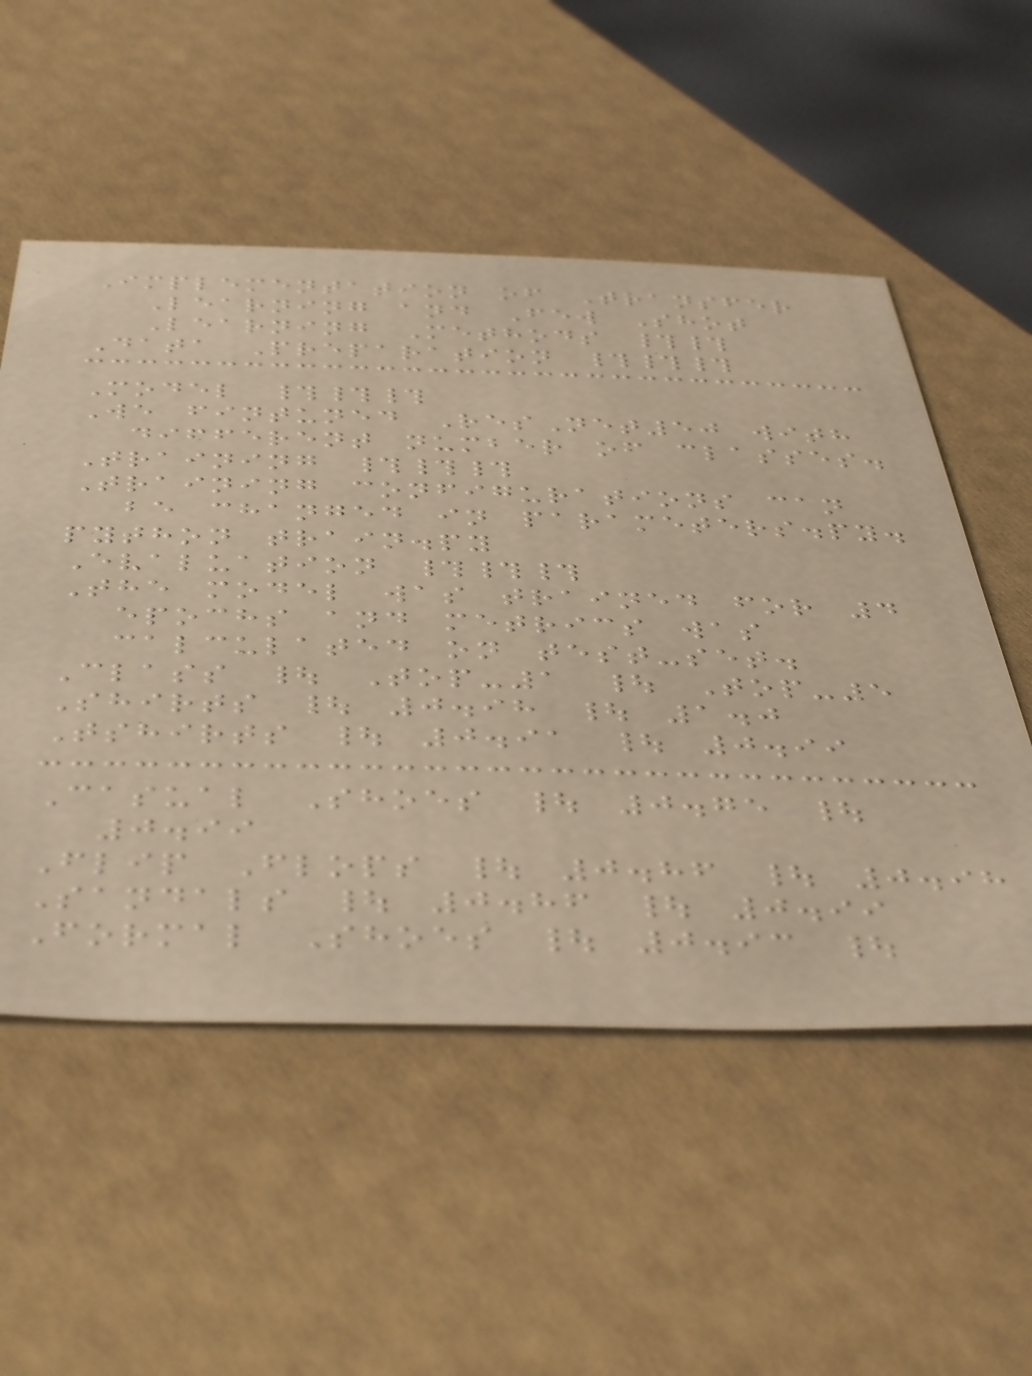Implementation of Transfer
Learning and Few Shot
Learning Methods ##
Data Preparation ###
Model ###
We fintuned ResNet50 with
different number of classes.
Training ###
Training configurations can
be changed in parameters.py.
python train.py
Evaluation ###
The model was trained for 4
epochs and metrics was
calculated on test-set.
Class | Top-1 | Top-5
Shirts | 0.98 | 1.0
Tshirts | 0.91 | 0.99
Casual Shoes | 0.75 |
0.99
Flip Flops | 0.86 | 0.98
Sandals | 0.86 | 0.99
Formal Shoes | 0.93 |
